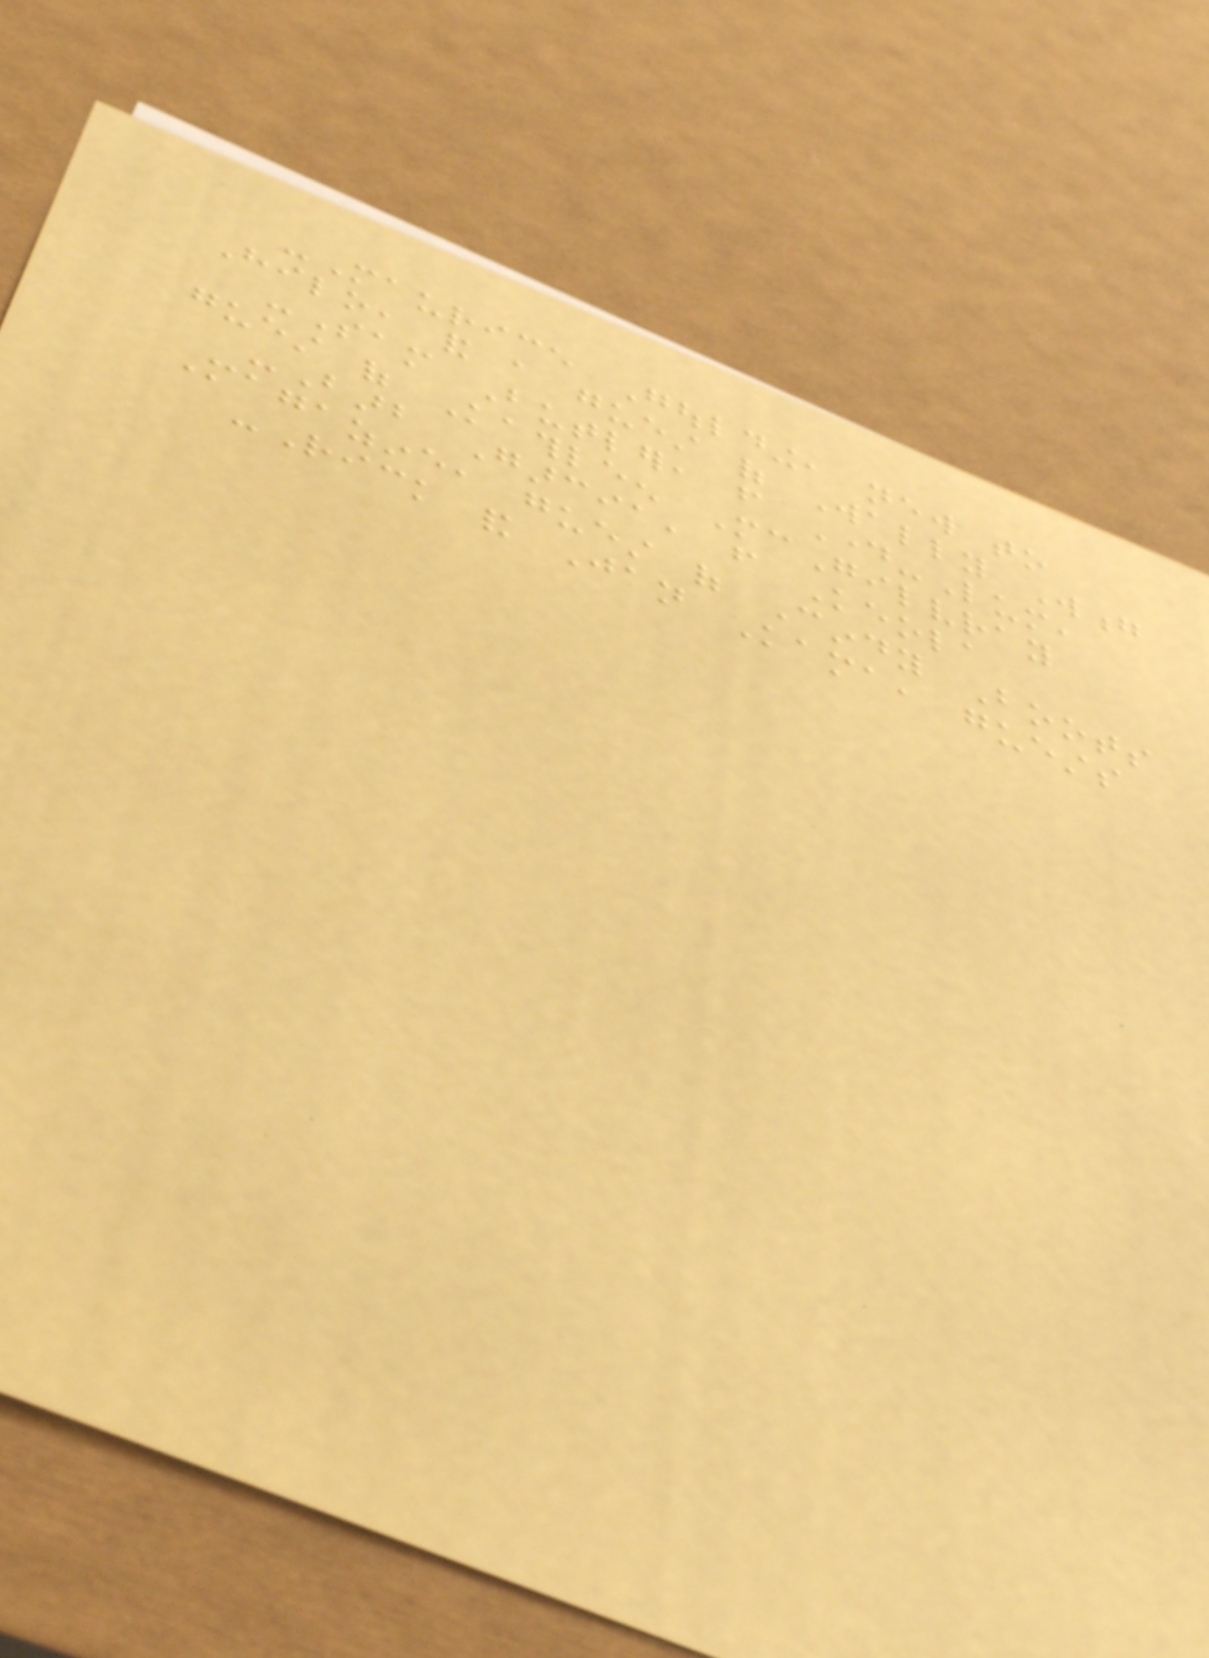-Maurice Goulding, new to
Hilo, and a guest of Wally Wong
-Sam Butler, from Day-Lum,
guest of Kathleen McGilvray
-Barb Garcia, from Keola
Magazine, guest of Cindy Boots
-Rick and Jan Kama, guests
